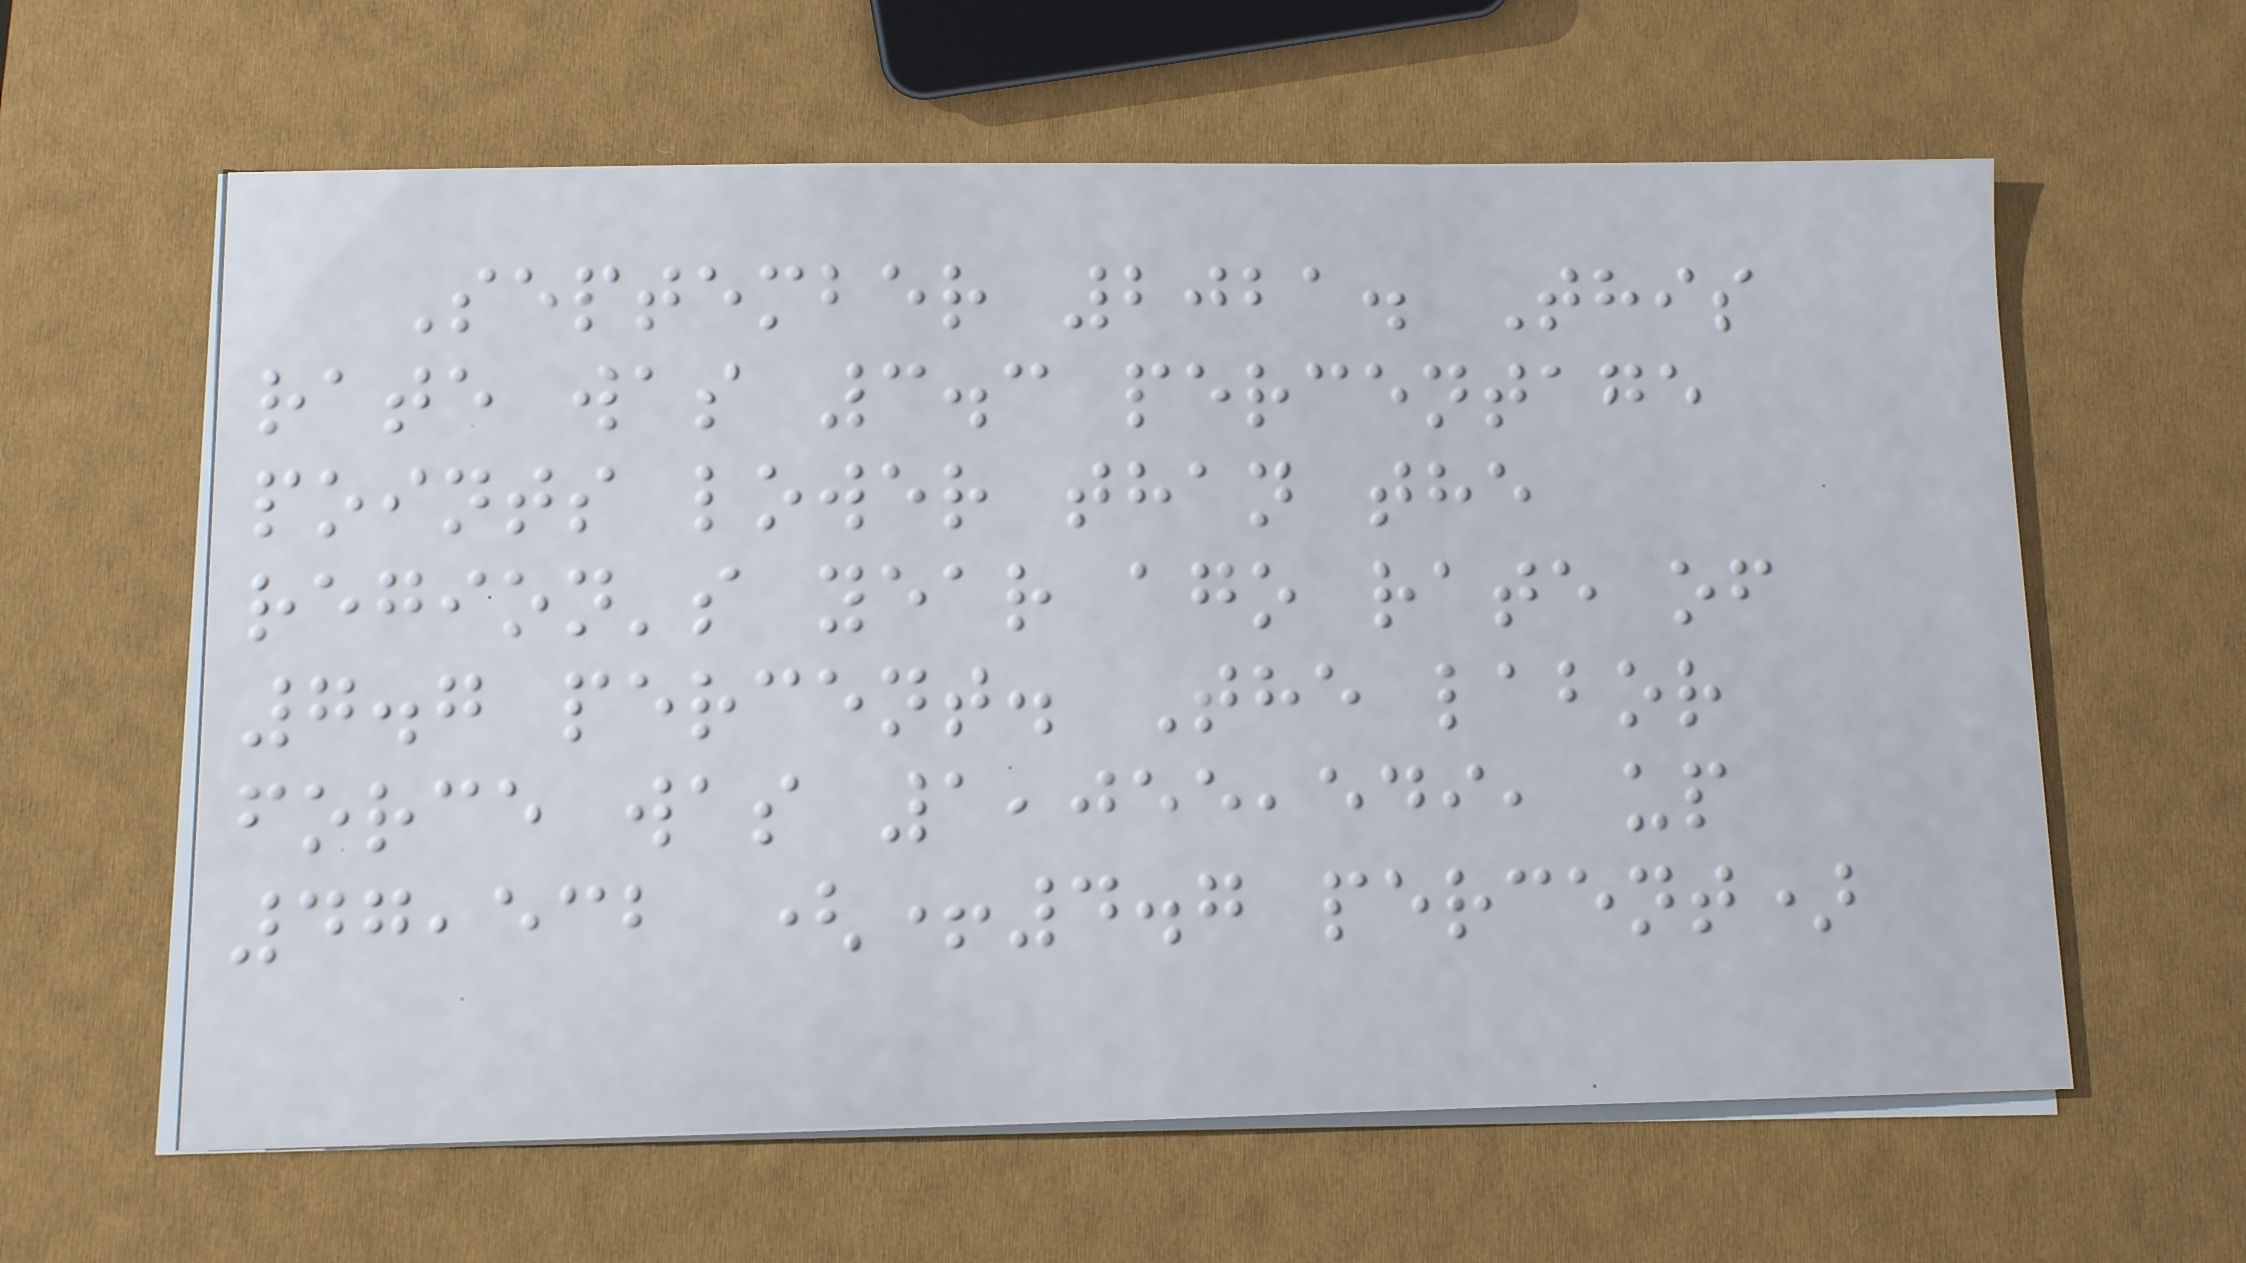September 2021. This
rate was 3.3 percentage
points lower than the
region's year ago rate of
7.7 percent. The labor
force was 1,055,549, up
47,532 (+4.7 percent)
